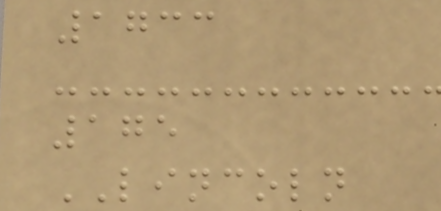1733
175
LINCOLN
